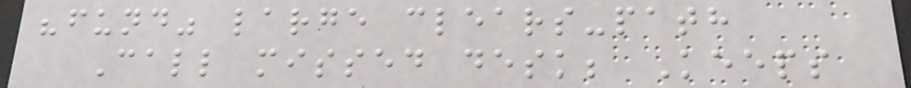"fund" large clears-path
Call missed desk; Keeps
